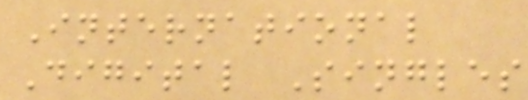International
Digital Singles
